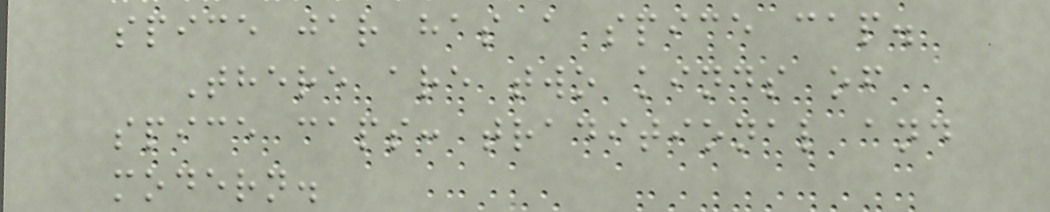spice jar has a spice cap.
There are two kinds of
spice caps: traditional and
modern.
